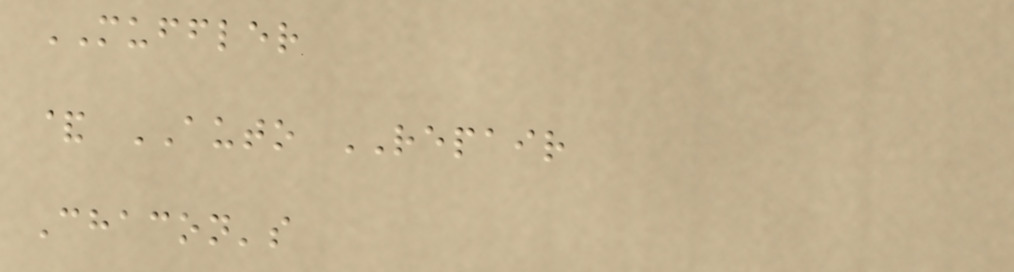MUFFLER
& AUTO REPAIR
Chacon's
